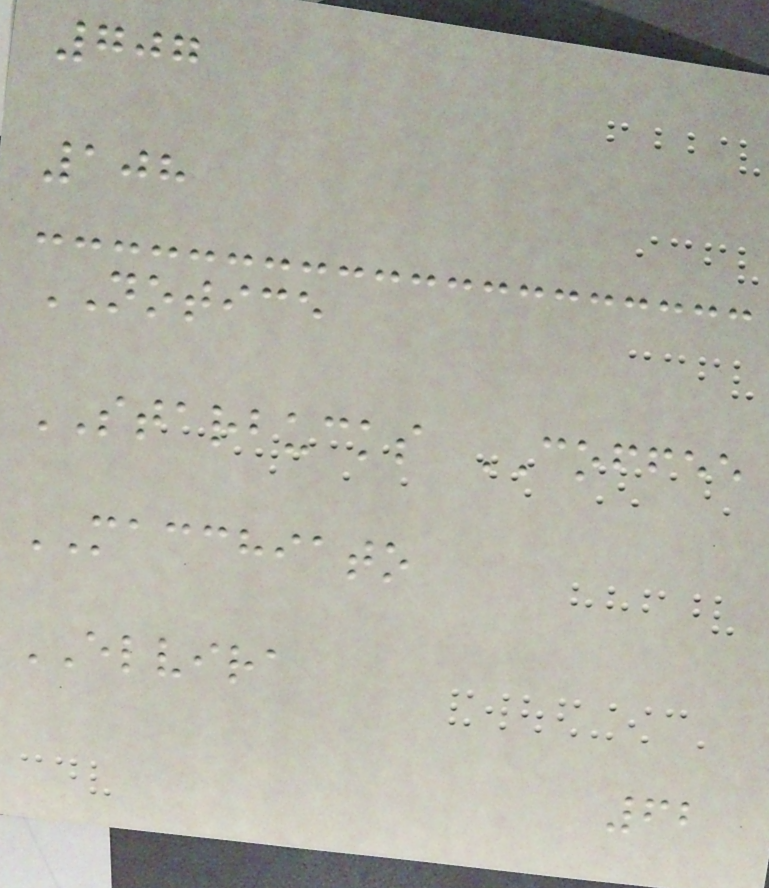707
108
NOTICE
STARBUCKS COFFEE
MACCHIATO
ELVIRA
62
